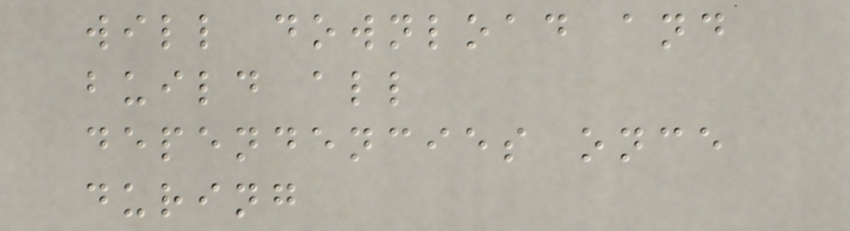will download and
build all
dependencies once
during
